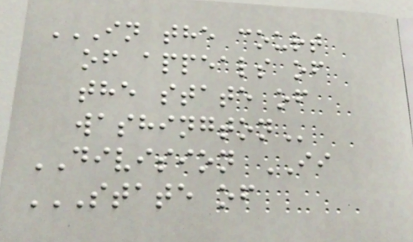IN THE COURT
OF APPEALS OF
THE STATE OF
WASHINGTON
DIVISION II
STATE OF
